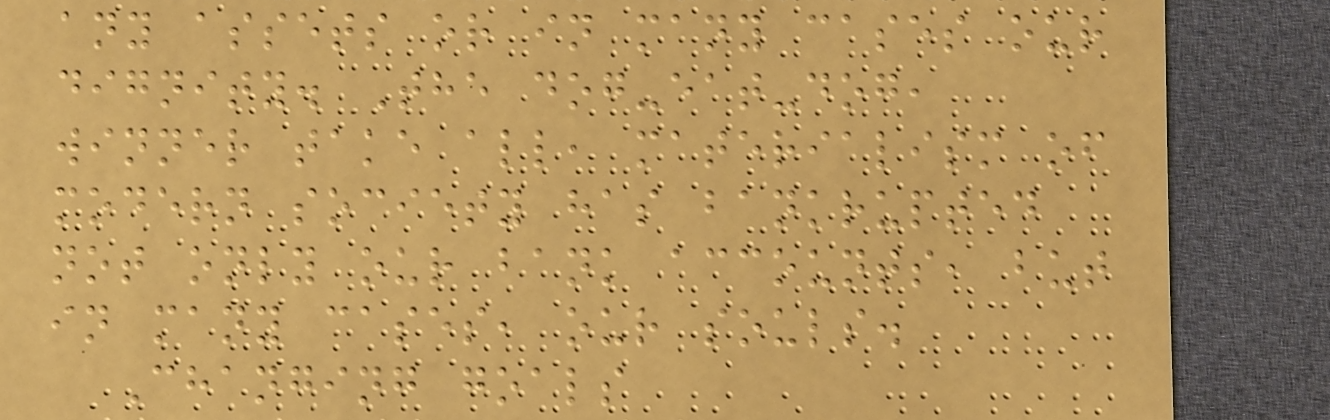any assets or in many cases our
dignity. The dog-eat-dog,
winner take all, materialism of
modern society has bankrupted
not only our bank accounts, but
in many cases, our souls.
Changing goals
